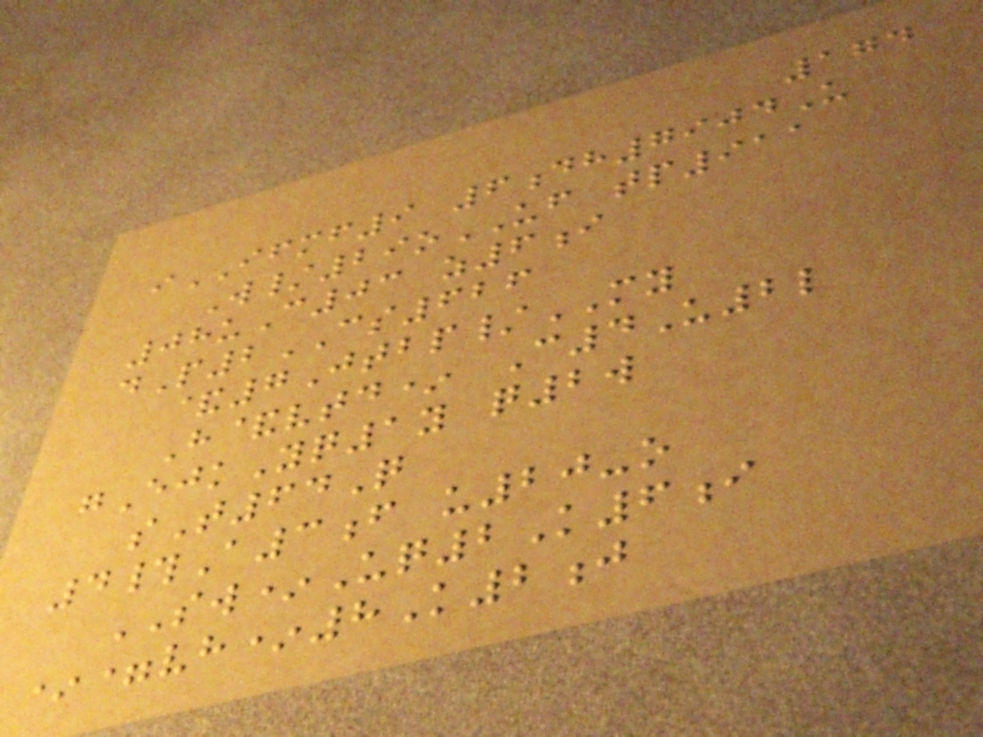174
iIFMF9 6dh7904U
W/29oUF tp911
08uC03 z6i
dP2CS626
&7Jtbp/MY
H&vtd* C4U2l
gEjkYq1y q2w
sT64Q
4#A3f u20-o
SW*Uq2K6i
*=vh*8K2j
